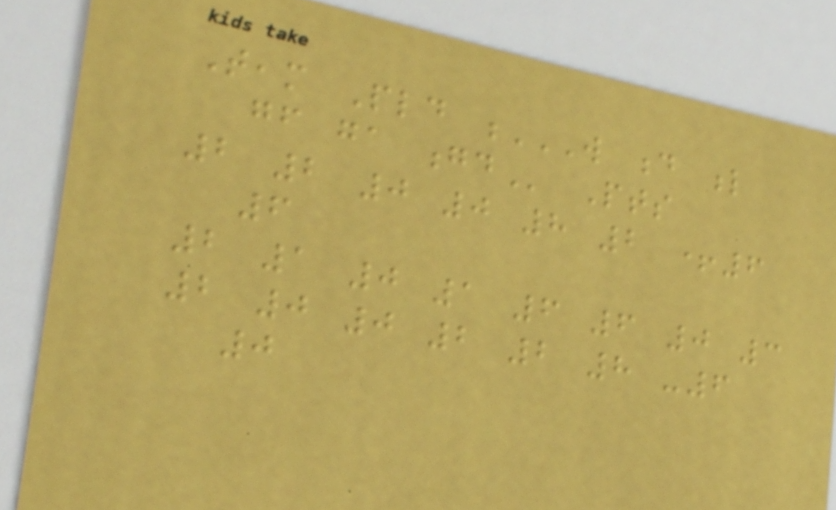Team Pld W D L
GF GA GD Pts
2 2 0 0 8 2 +6
6
2 1 0 1 6 6 0 3
2 0 0 2 2 8 -6
0
